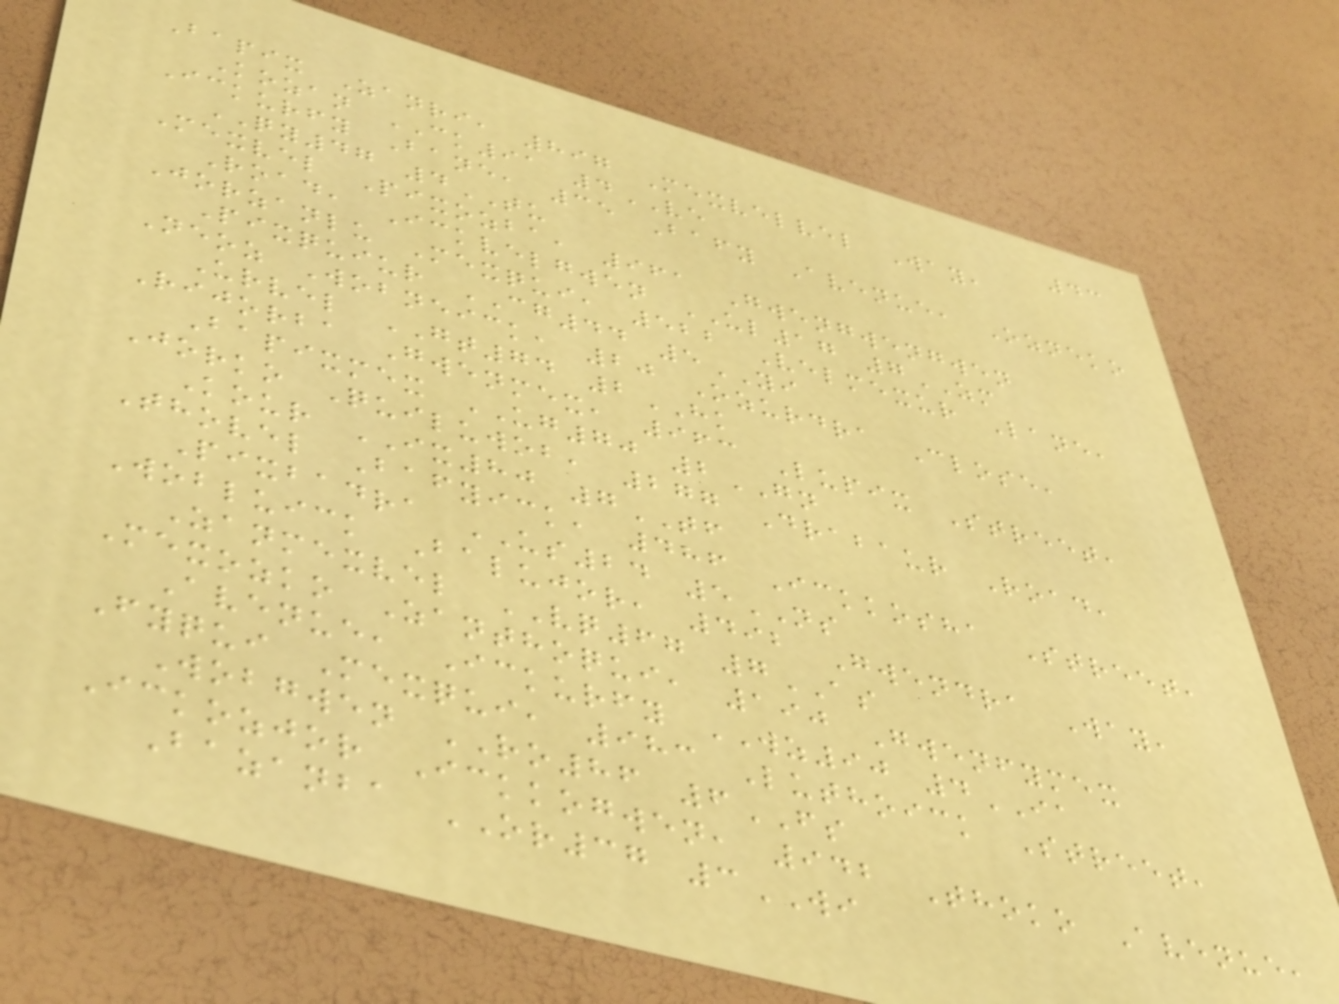43
Bapix Zanri, 897 Mexvelvel Way,
Kozan CK91 4VE
Ickurfy Bane, 35 Bafy Avenue, Ozneko
QY47 4TU
Mexvel Pixozba, 961 Gwengwengwen
Road, Ickvelgwen UL17 7ZM
Jorzanlu Mexqui, 522 Velmexur Lane,
Pixquiur CG44 5YI
Neoz Wobneick, 20 Ozurdra Close,
Urvel GT74 2HK
Rijorba Gwenmex, 963 Lupix Street,
Bapixmex UG70 2GN
Jorko Quiluwob, 277 Drabaur Road,
Kour IX80 7TF
Thovel Bafyick, 486 Ickkosha Street,
Pixbadra US24 5NS
Wobluick Balujor, 492 Gwendra Way,
Zanmexvel VQ67 7AS
Mexozko Zanthoqui, 190 Gwenfymex
Avenue, Ickurfy WZ90 4IA
Fyqui Mexqui, 983 Luthoick Street,
Wobgwen RO86 6FS
Ickozjor Ickkogwen, 942 Thoko Avenue,
Bazanba OR37 3WI
